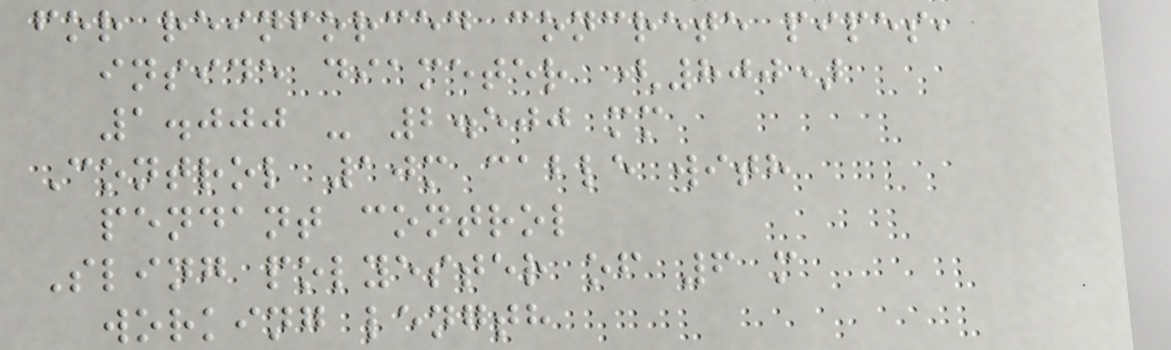for reinforced concrete pipes,
inside diameter (800)
1.000 - 2.500 mm
Control 10m cable with
pendant control
Sling polyester of 6 m
working length
